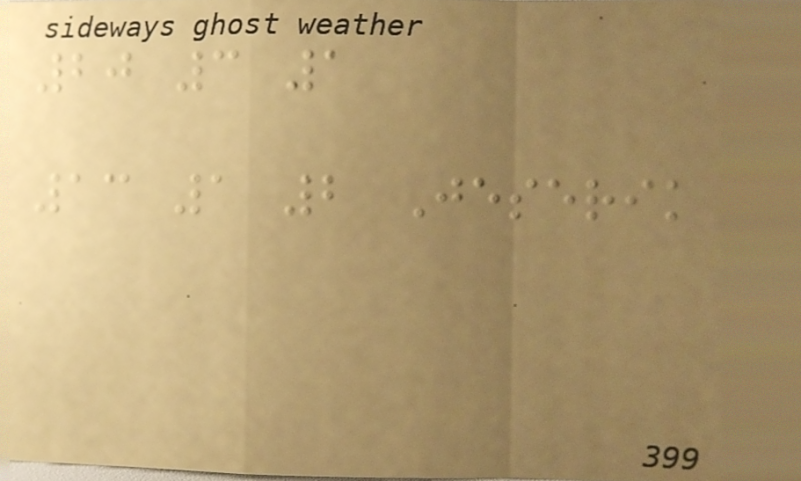20 3 1
13 1 2 Jeserik
